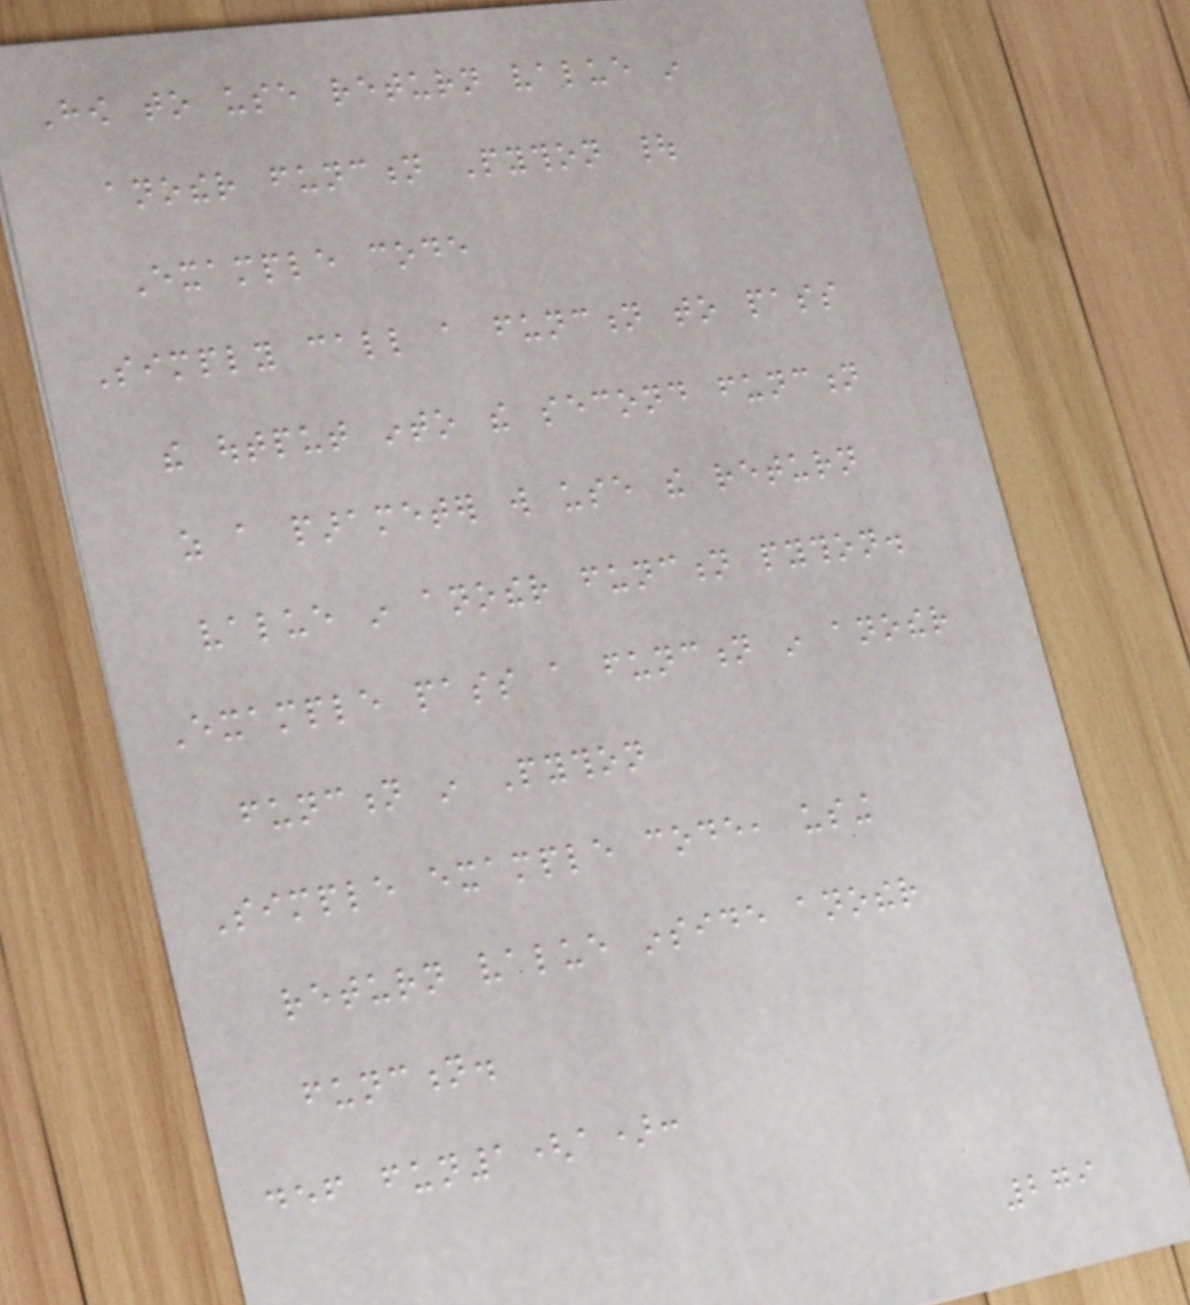How to use return value in
another function Python |
Example code
Simply call a function to pass
the output into the second function
as a parameter will use the return
value in another function python.
Example pass a function in another
function in Python
Simple example code, using
return value inside another
function.
def fun1(a):
279
